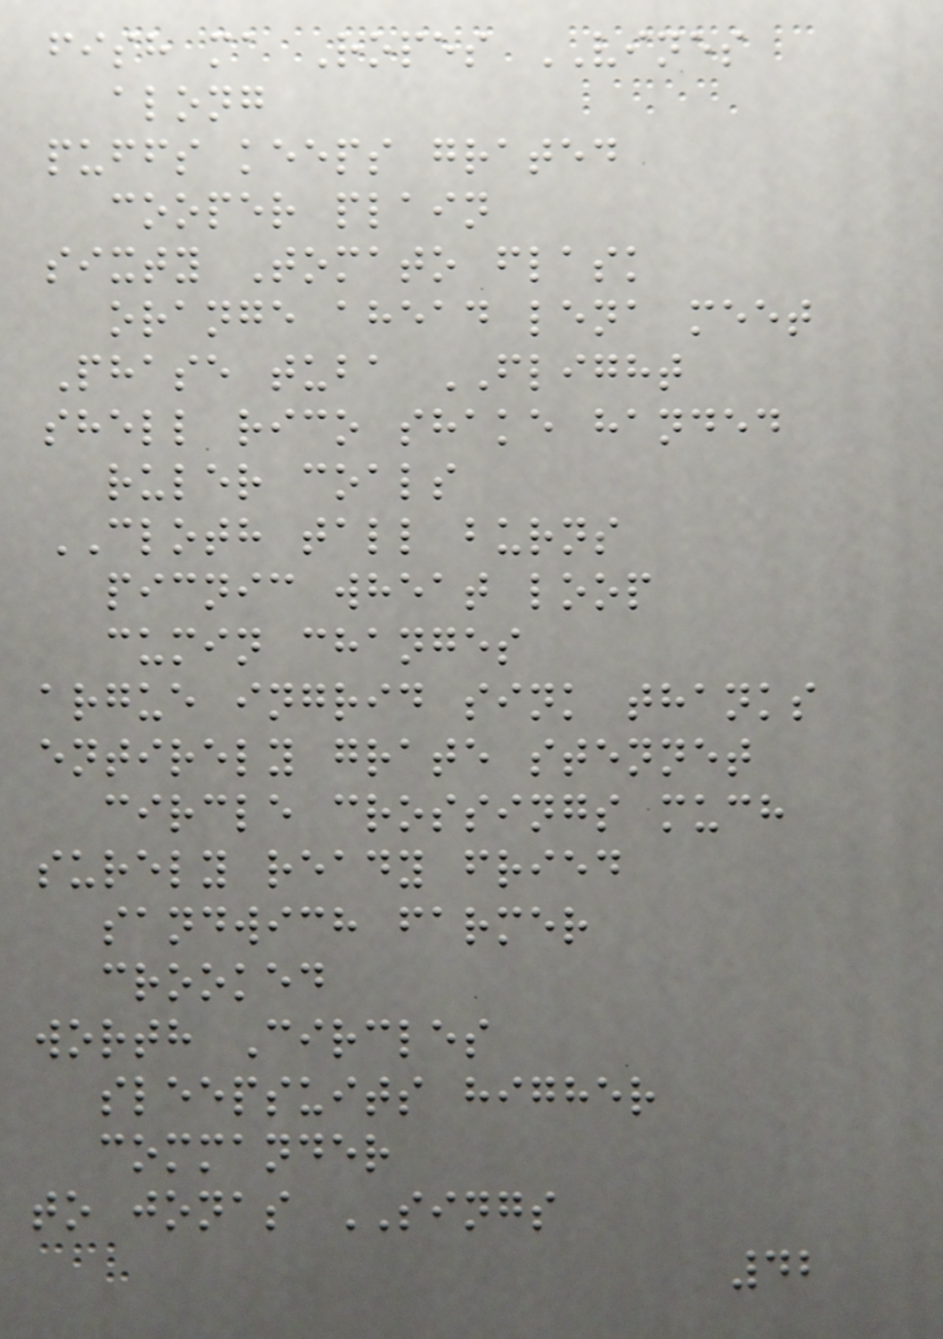fish ma Ropes VINES
along
puffs keeps grated
cooper plain
sixty Tomato flask
orange ahead lena meet
Phase tuba FLIGHT
shell rico shake handed
ruler coals
CLOTH tall burns
picnic wheat loop
cumin changes
argue ingrid sink thanks
entirely grate stennet
circle crossings much
surely ready fried
sandwich farmer
crooked
worth Circles
sleepsuits higher
commander
to jonas SINGS
42
